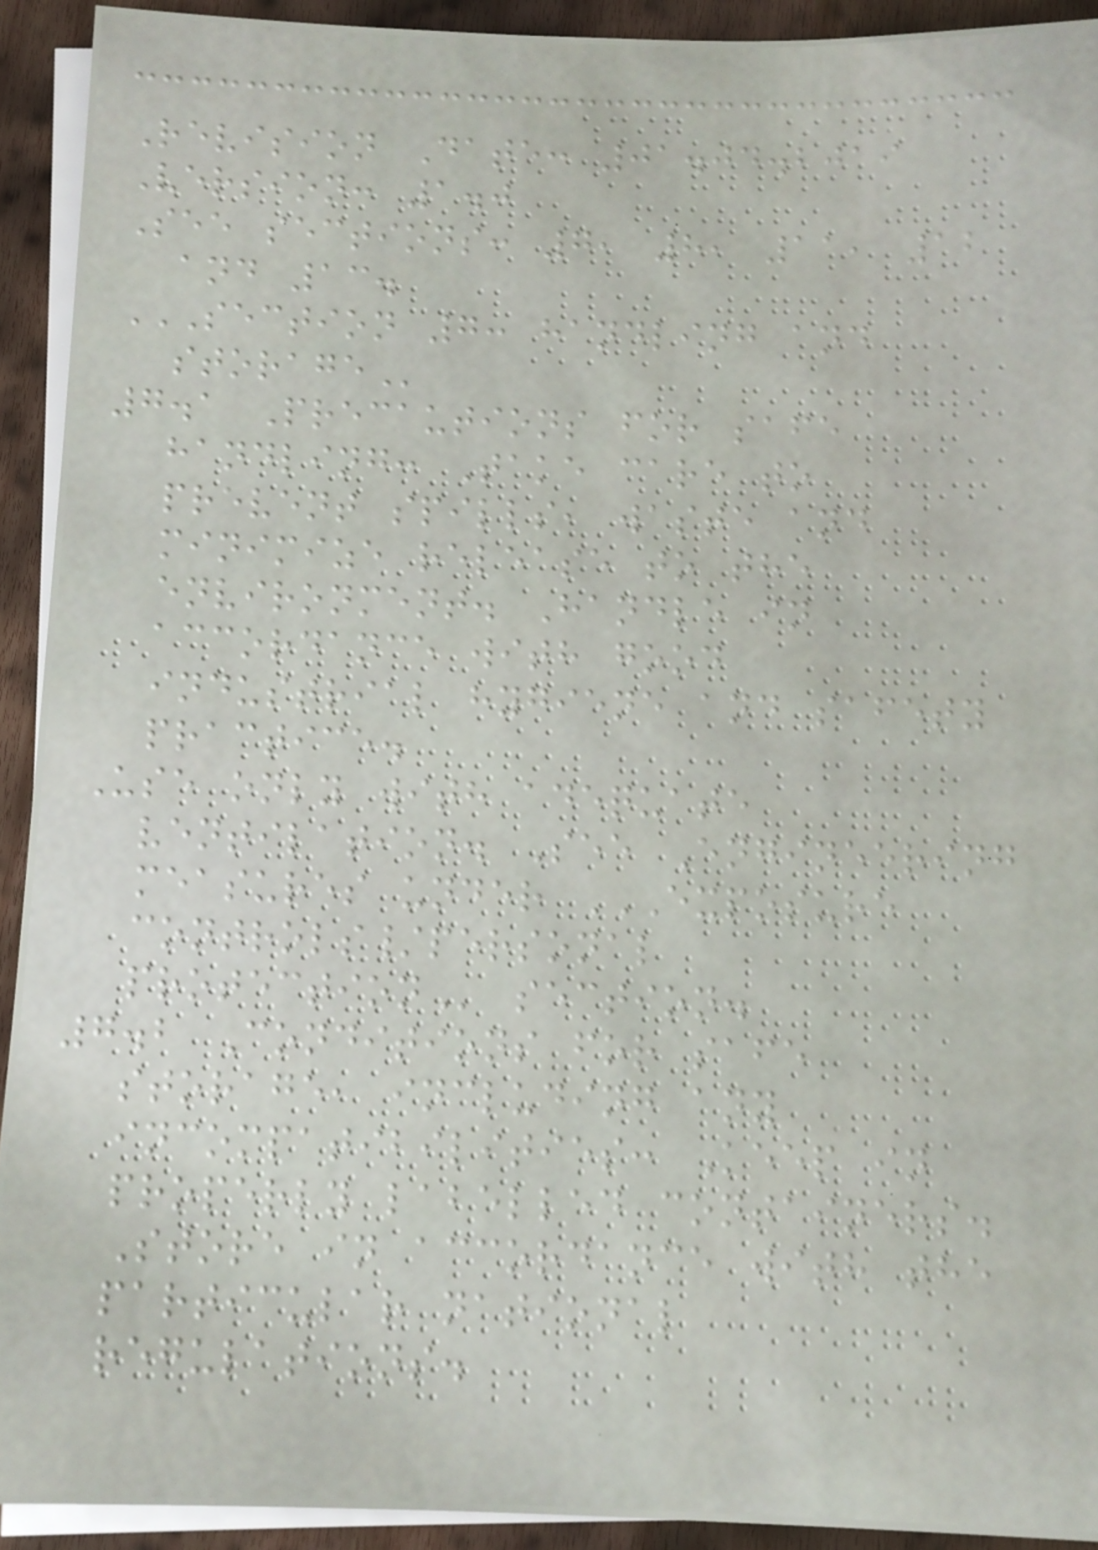Revision Date: 01.04.2019
Version: 1.0
See sections: 7, 8, 11, 12
and 13.
SECTION 7: HANDLING AND
STORAGE
7.1 Precautions for safe
handling: Take care to
prevent spills, waste and
minimize release to the
environment. Handle in
accordance with good
industrial hygiene and safety
practice.
Use only with adequate
ventilation. See Engineering
measures under EXPOSURE
CONTROLS/PERSONAL
PROTECTION section.
7.2 Conditions for safe
storage, including any
incompatibilities: Keep in
properly labelled containers.
Store in accordance with the
particular national
regulations.
